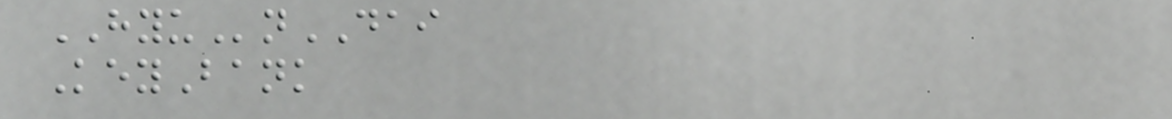HYUnDAI
KeyBank
